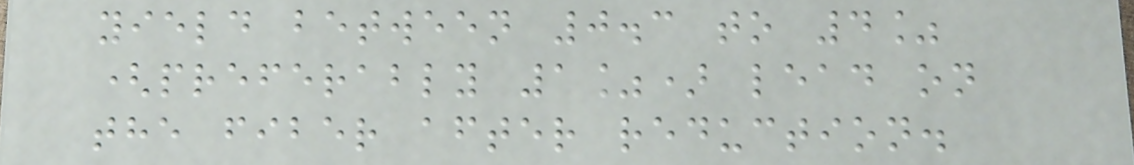yield between 0.3 to 4%
(preferably 1%) lead on
the fiber after reduction.
